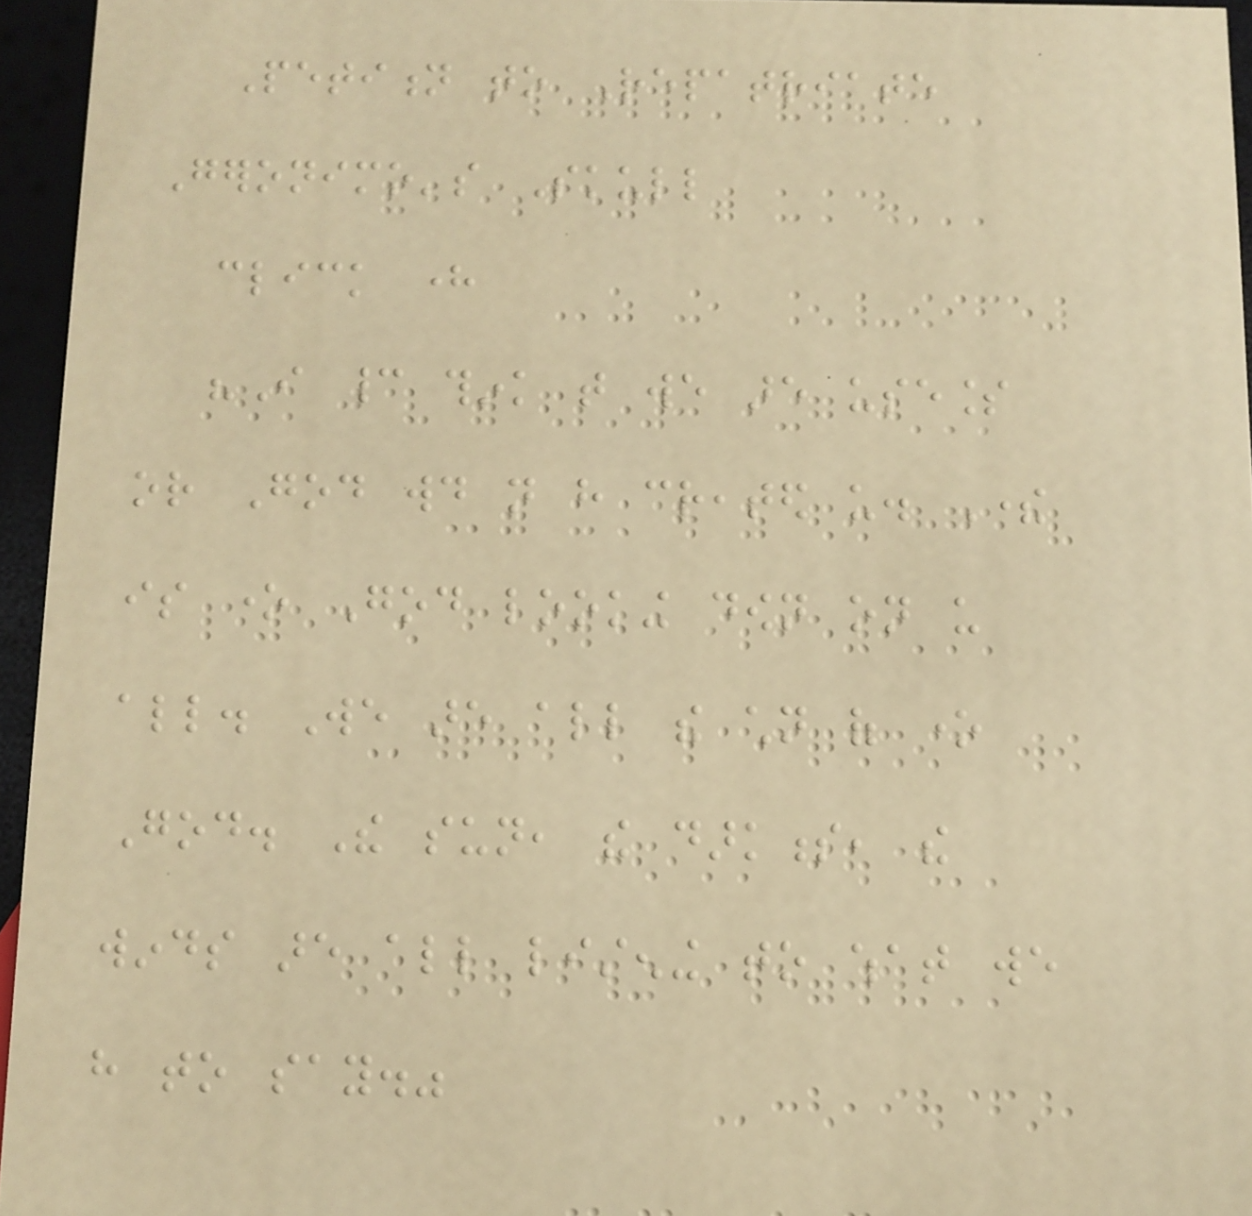Petition to Repatriate
Geronimo's Skull
click here
"I cannot think that we are useless
or God would not have created us. There
is one God looking down on us
all. We are all the children of one
God. The sun, the darkness, the
winds are all listening to what we
have to say."
